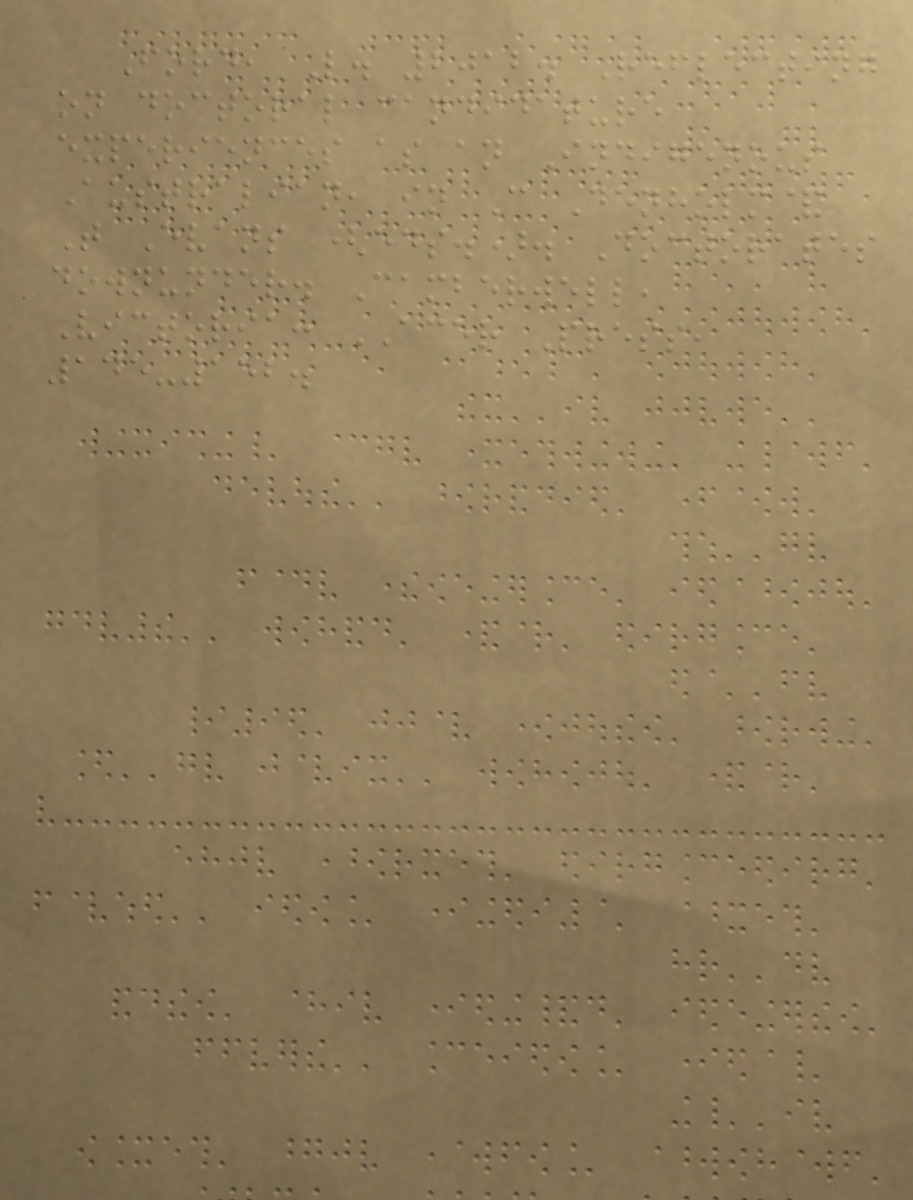Ford, L. 2012. Reflecting
on doctoral candidature
experiences as an Indigenous
Australian, in C Denholm&
T Evans (eds.). Doctorates
downunder. Camberwell,
Victoria: ACER Press,
145-152.
